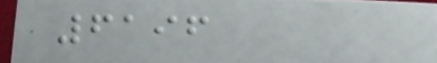6196
